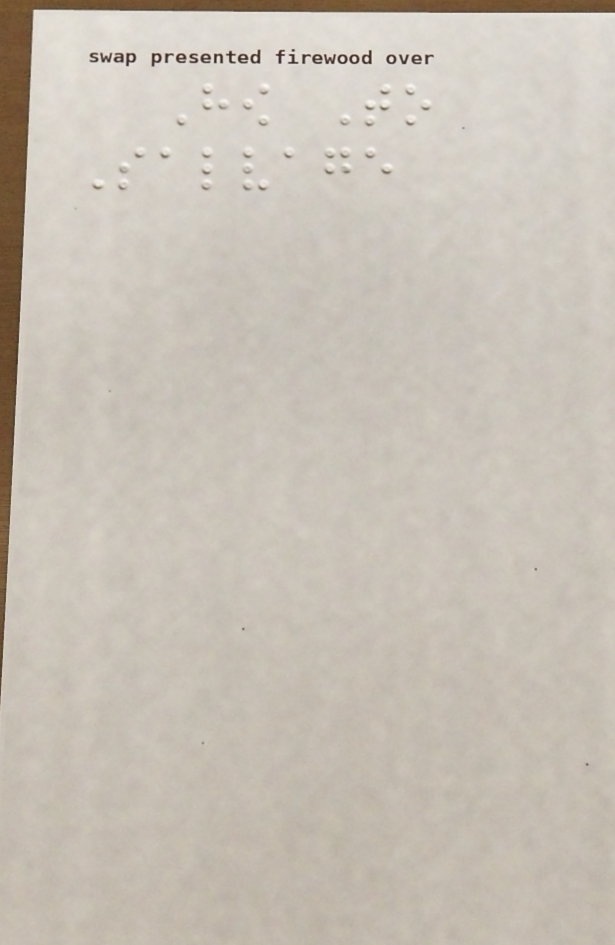How To
Salvage
